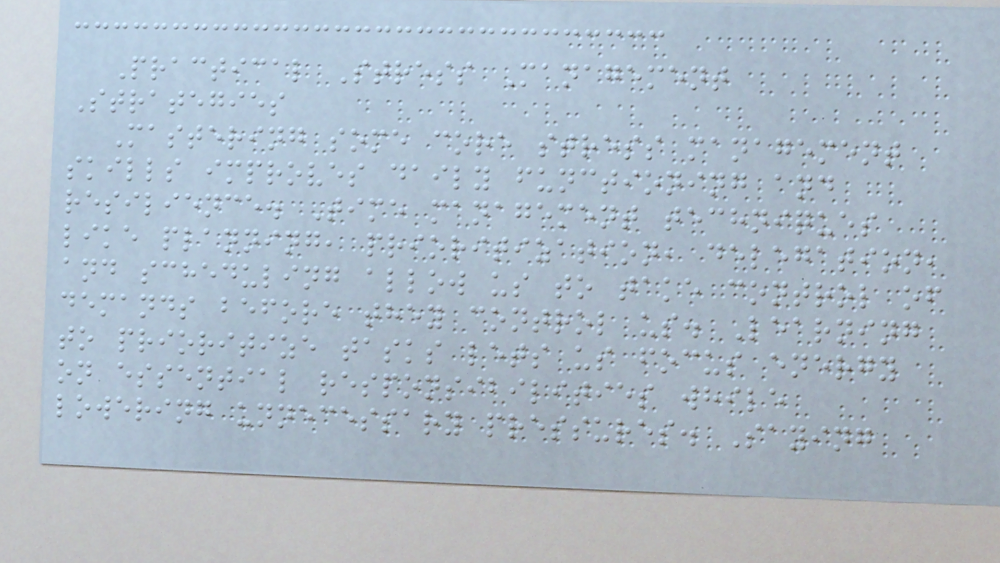Practical Stress Management
Strategies
Mastering some core stress management
skills improves daily functioning and
resilience. Time management techniques
like planning, prioritization, delegation,
and scheduling allow us to take control of
demands before they control us. Learning
to prioritize tasks lets us focus energy
on essential responsibilities while
lowering unnecessary pressures. Saying
